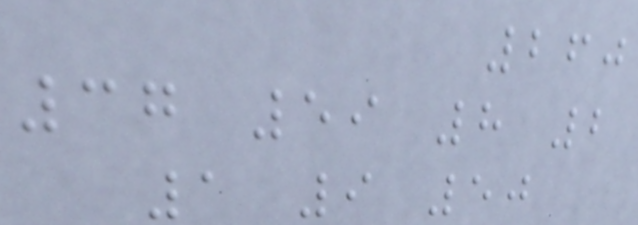260
37 59 8 2
1 9 50
